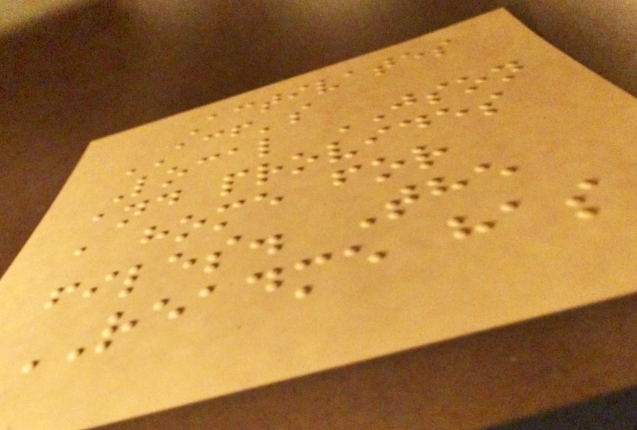Activates
ACF's
Local JSON
and provides
a home for
files. The
README has
